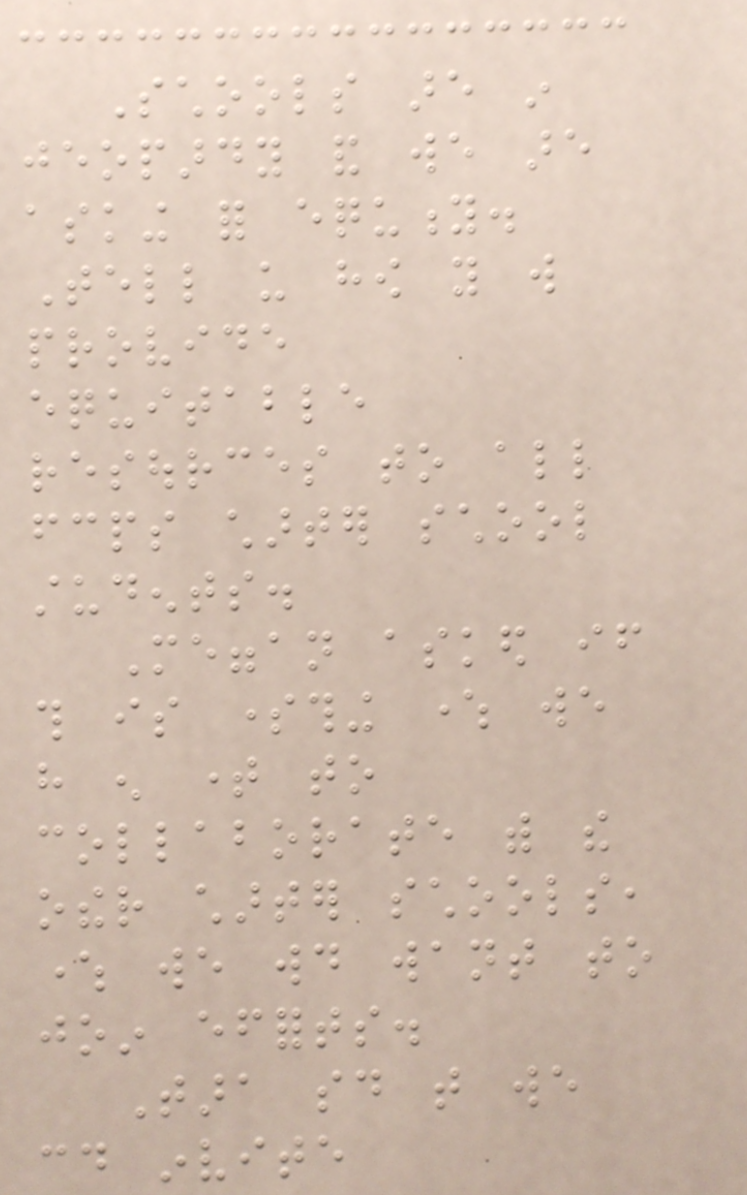Schools are in
jeopardy and we are
asking for equity.
Tell us how you will
provide
equitable
resources to all
fcps charter school
students.
Meggan asked if
this is something where we
have enough time to
collaborate with the
other charter schools,
where we would want to
join efforts.
Tara said that we
could invite
